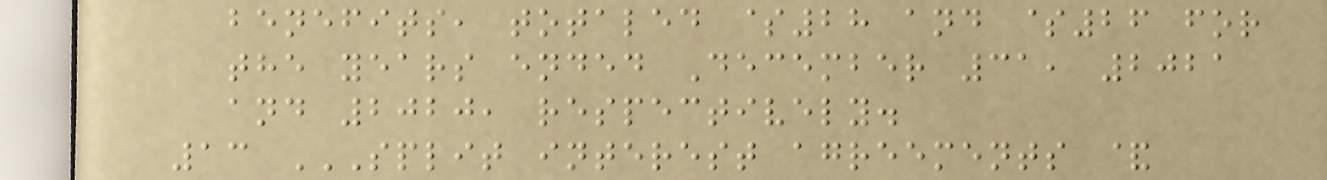benefits, totaled $28 and $26 for
the years ended December 31, 2021
and 2020, respectively.
13 SPLIT INTEREST AGREEMENTS &
